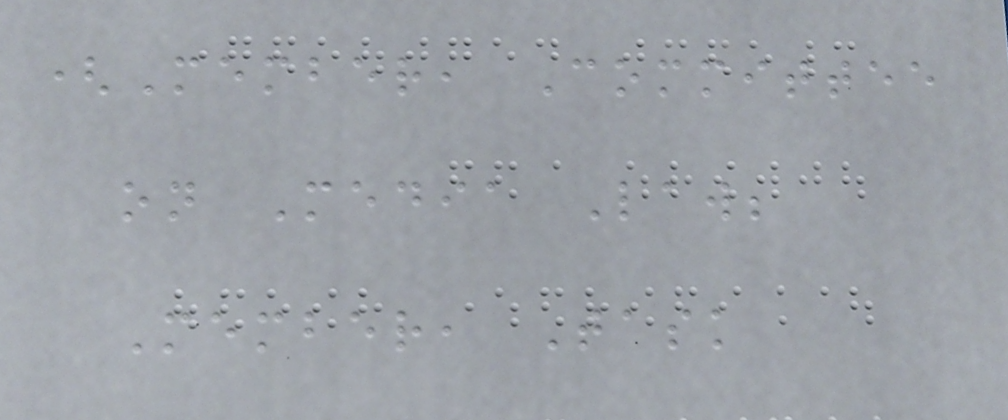(Member, Committee
on Media Law;
Member, Task
